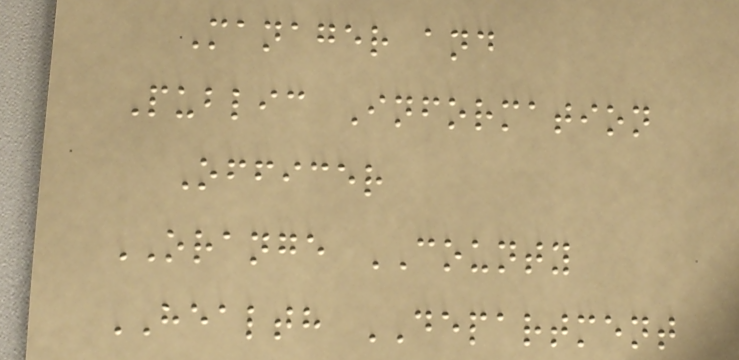Manager and
Public Information
Officer
ORANGE COUNTY
HEALTH DEPARTMENT
